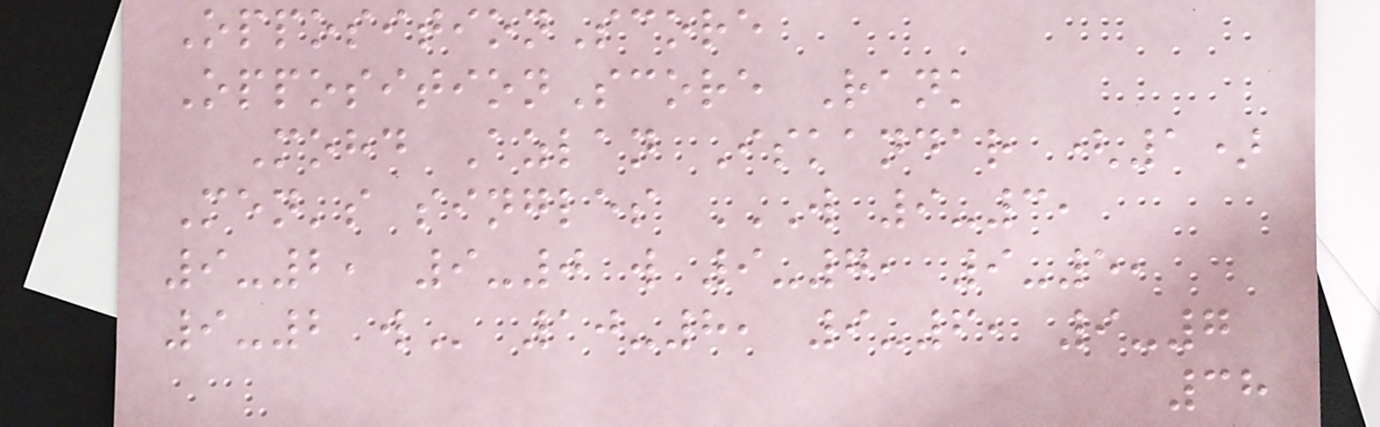OppositionScore
OppositionScore Rank
Mohd Azlan Iskandar (1)
Men's singles W 9-3,
9-2, 9-0 W 9-7, 9-5,
9-2 W 10-8, 9-6, 9-7
38
